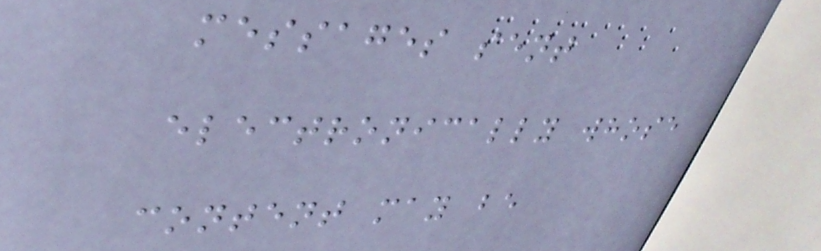messages sent
electronically whose
content may be
